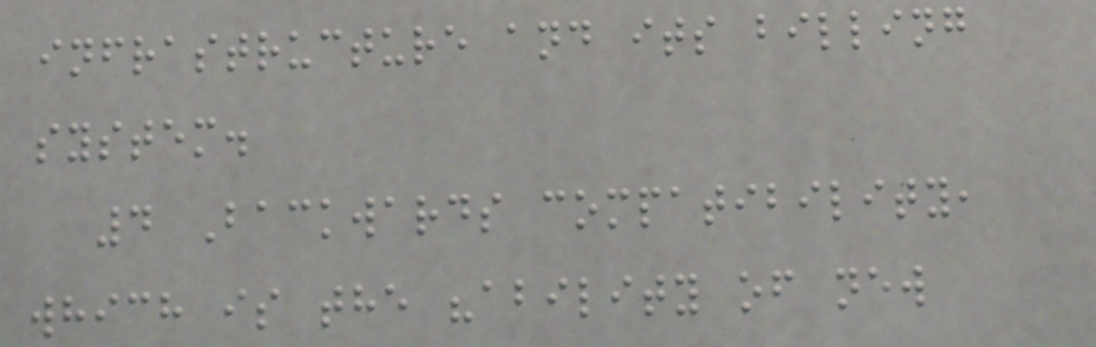infrastructure and its billing
system.
4 Backwards compatibility,
which is the "ability of new
